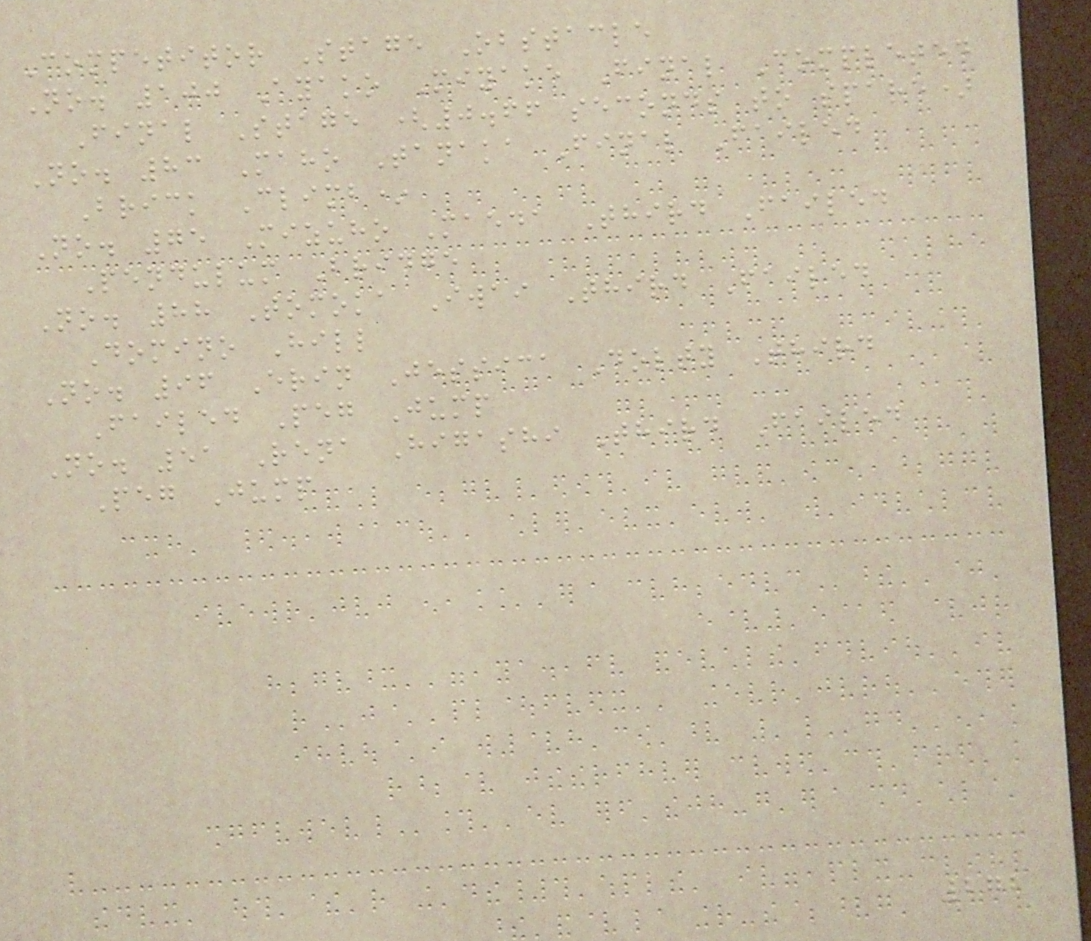Competitor Stage Obstacle
No. 100 Ayako Miyake Final Completed
Final Stage (0.66 seconds to spare)
No. 83 Maho Tanaka Final Failed
Brick Climb*
No. 75 Mizuho Maeda Third Failed
Pendulum Bridge
No. 88 Tomoka Iwai Third Failed
Domino Hill
No. 96 Erin Jessica Dolty Third
Failed Peg Jump
No. 51 Rena Higashi Third Failed
Peg Jump
272
